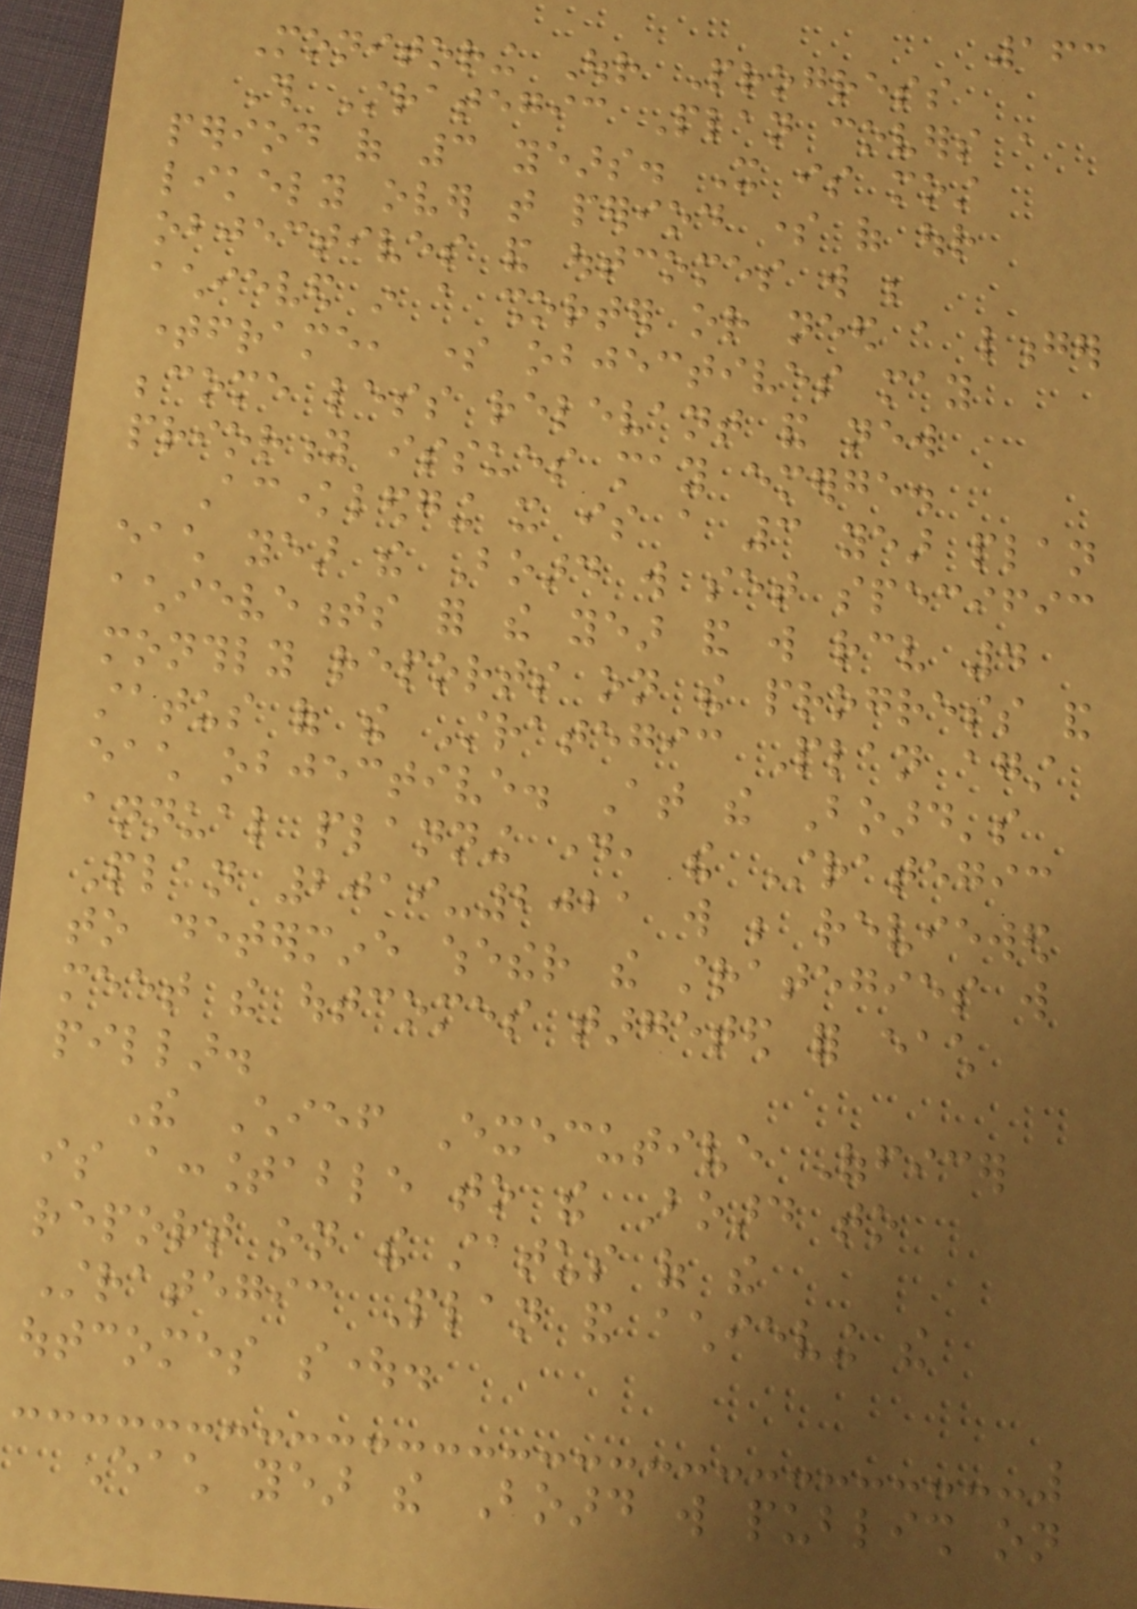163
Monitoring Our Progress
This Strategic Plan covers a
period of 3 years. It is most
likely over that period some of our
objectives and outcomes will be
achieved in a shorter or need a longer
timeframe, some objectives may
become less relevant and new
priority issues may emerge.
Acknowledging it is a 3 year plan
each year the Board will set specific
achievements for the year and will receive 4
monthly reports on the progress and
status of the Strategic Plan against
each objective. At the Board's
annual planning day, the Strategic
Plan 2019-2021 will be reviewed
to determine whether the strategies will
meet the outcomes targeted for each
pillar.
The Chief Executive Officer
is accountable to the Board to
report on the status of the
Strategic Plan and achieving the
outcomes sought.
Each year the Board will publish on
